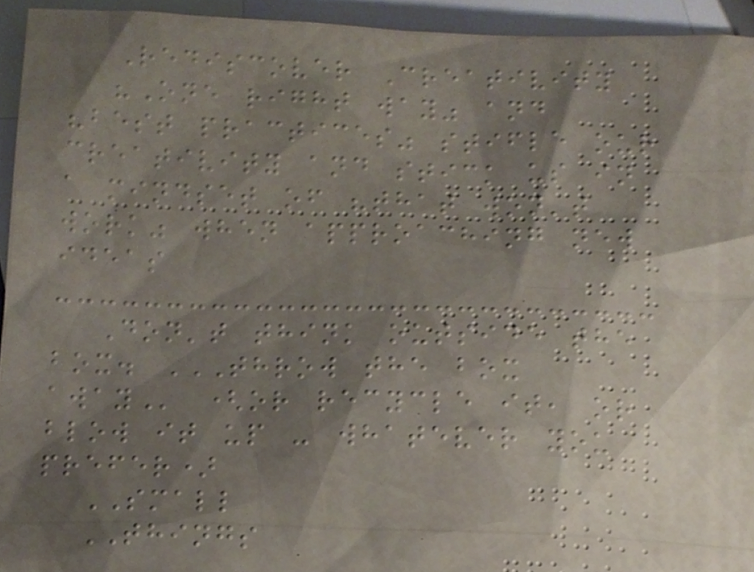Rediscover Creativity
"One right way" and
"best practices" stifle our
creativity and stick us in
a mindset of "that won't
work" when approaching new
ideas
Don't think outside the
box. THROW THE BOX
AWAY (or recycle it, or
blow it up - whatever you
prefer)
SMALL
THINGS
